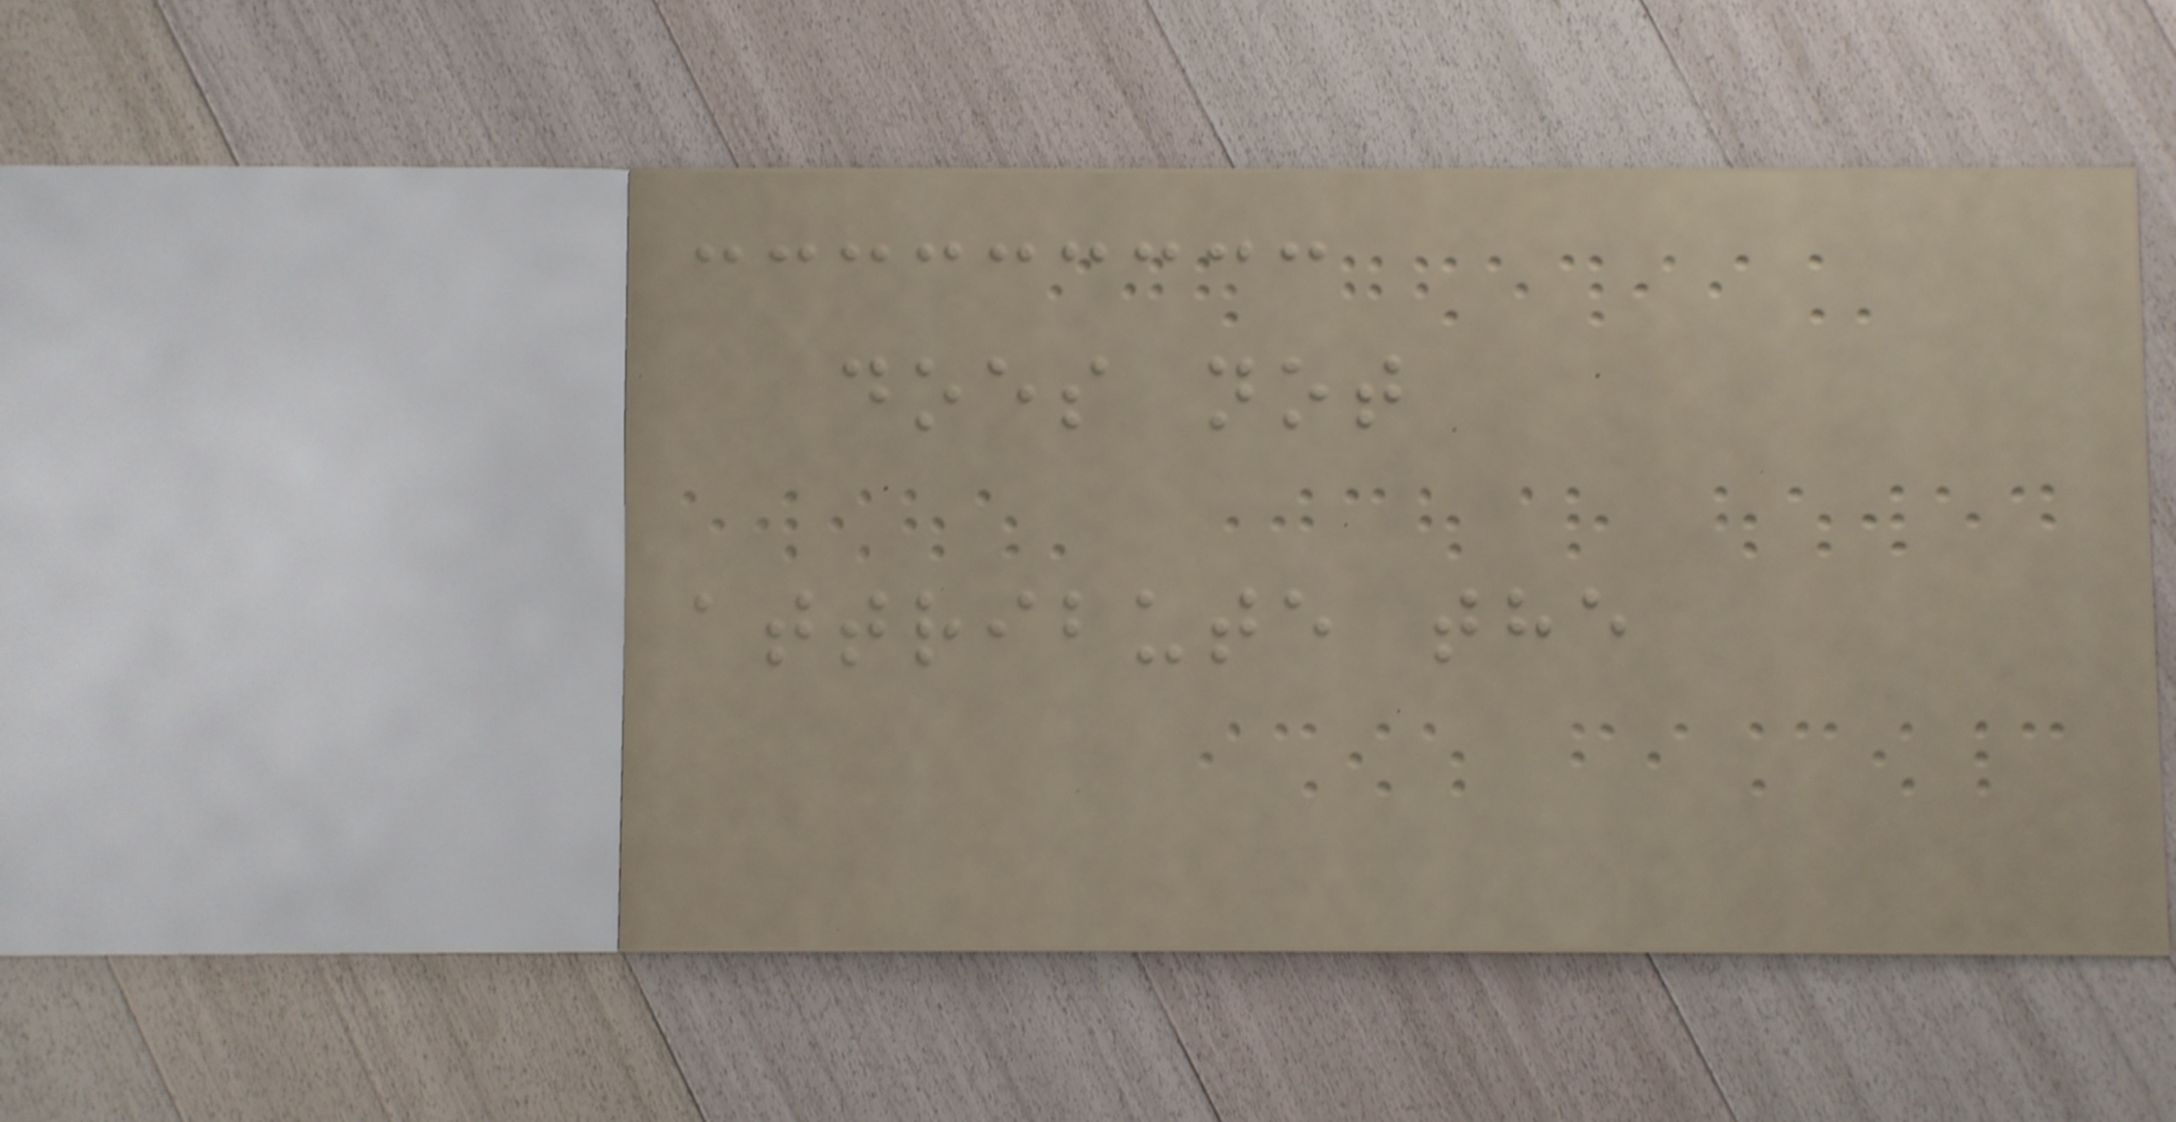does not
attribute the
